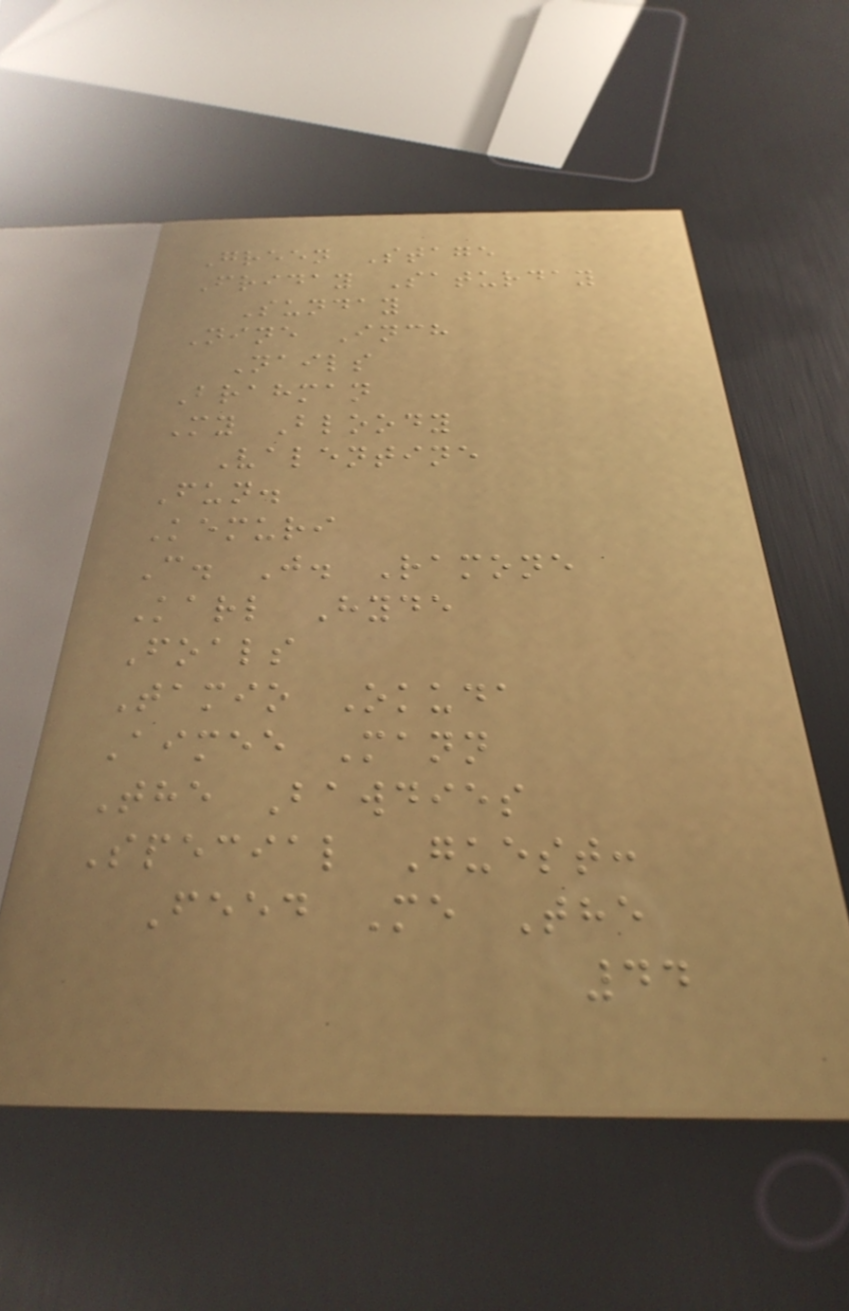Green Stage
Friday Saturday
Sunday
Nine Inch
Nails
Brahman
My Bloody
Valentine
Fun.
Kemuri
C. J. Ramone
Karl Hyde
Foals
Tamio Okuda
Aimee Mann
The Bawdies
Special Guest:
Feed Me The
44
